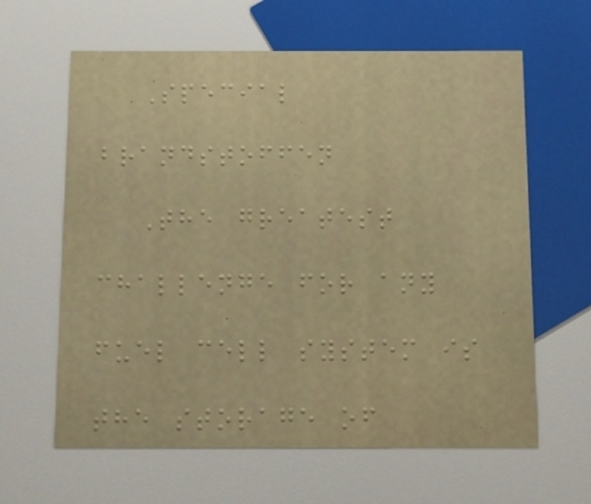Special
brandstoffen
The greatest
challenge for any
fuel cell system is
the storage of
